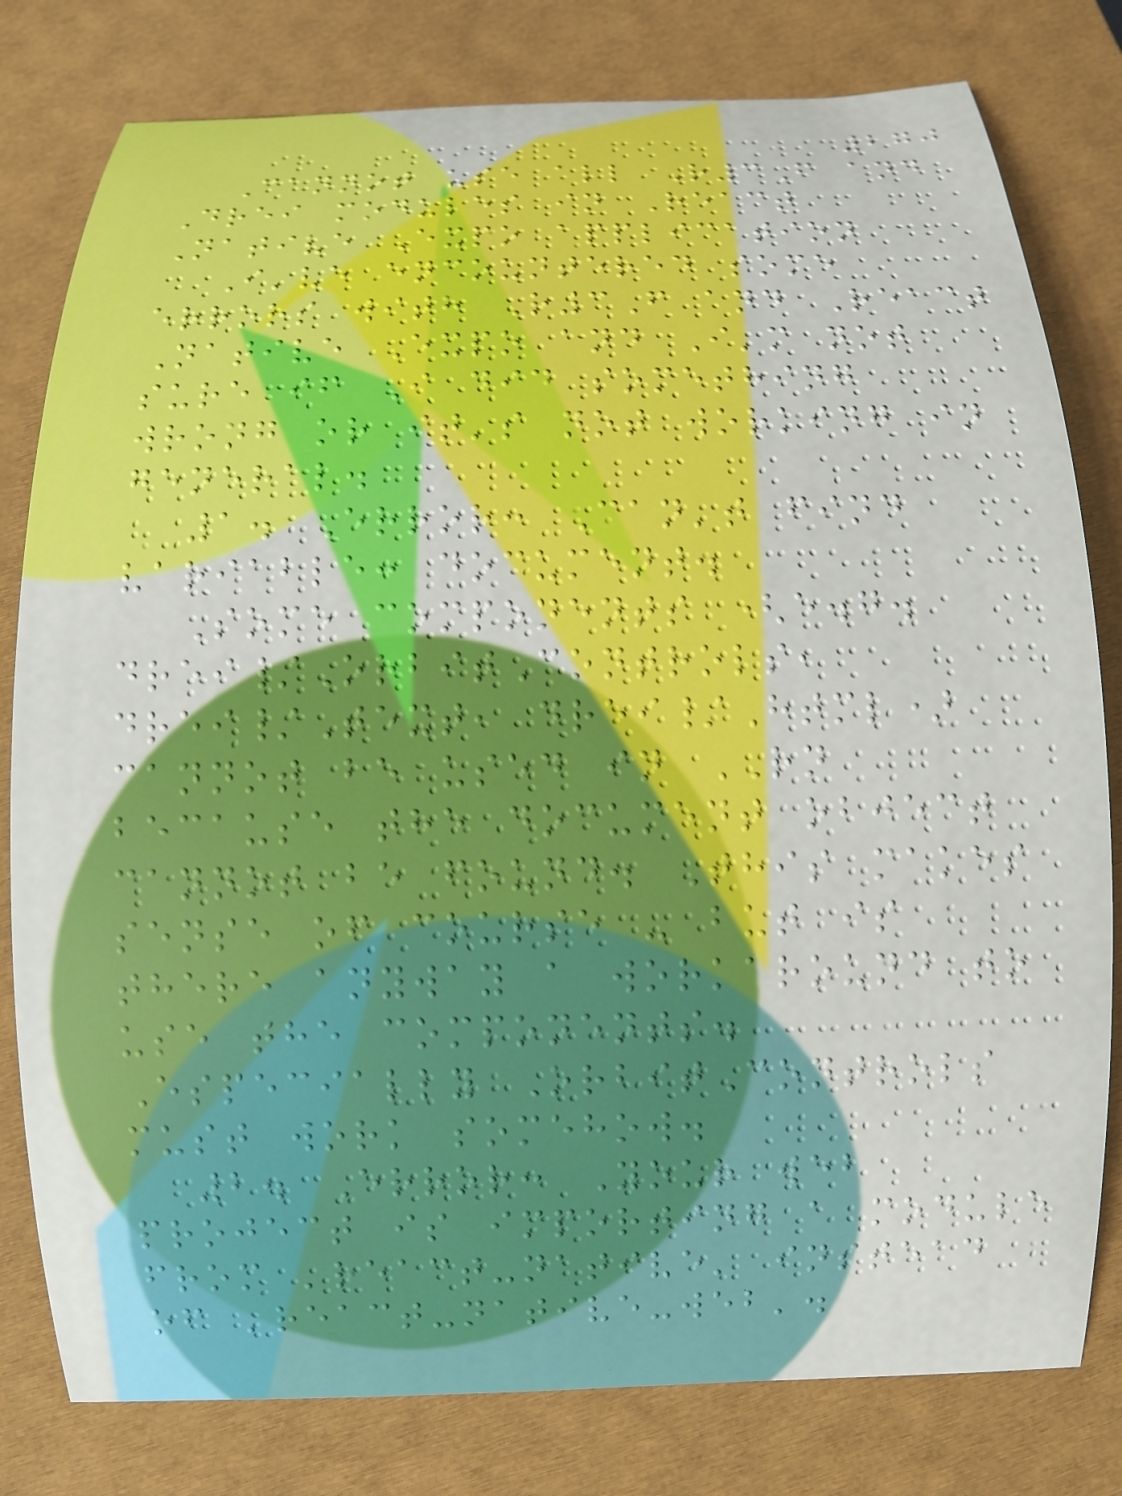270
Cannot use all R3F and
Drei modules in React
Native Expo application
I've encountered some
errors with R3F and React
Native Expo and I'm not
sure if I did something
wrong or it's not working in
general.
1. Error: Can't find
variable: document.
Some components (e.g.
drei/OrbitControls,
drei/Text, drei/Html)
cannot be used in RN
because the document object
cannot be found. This makes
sense of course - but is
there anyway a workaround to
use the components.
Especially OrbitControls
must work somehow.
2. Error: Your web
project is importing a module
from 'react-native' instead
of 'react-native-web'.
